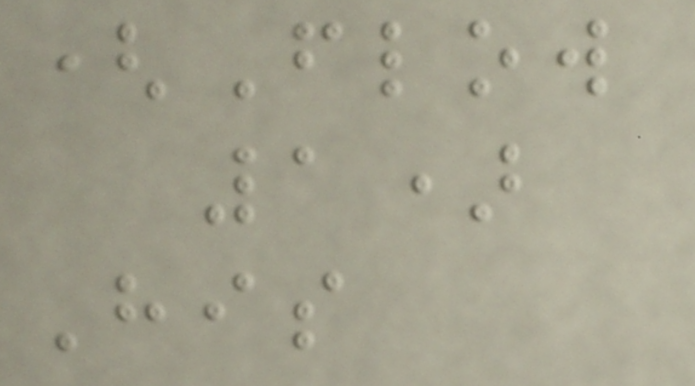(Flow
1)
His
